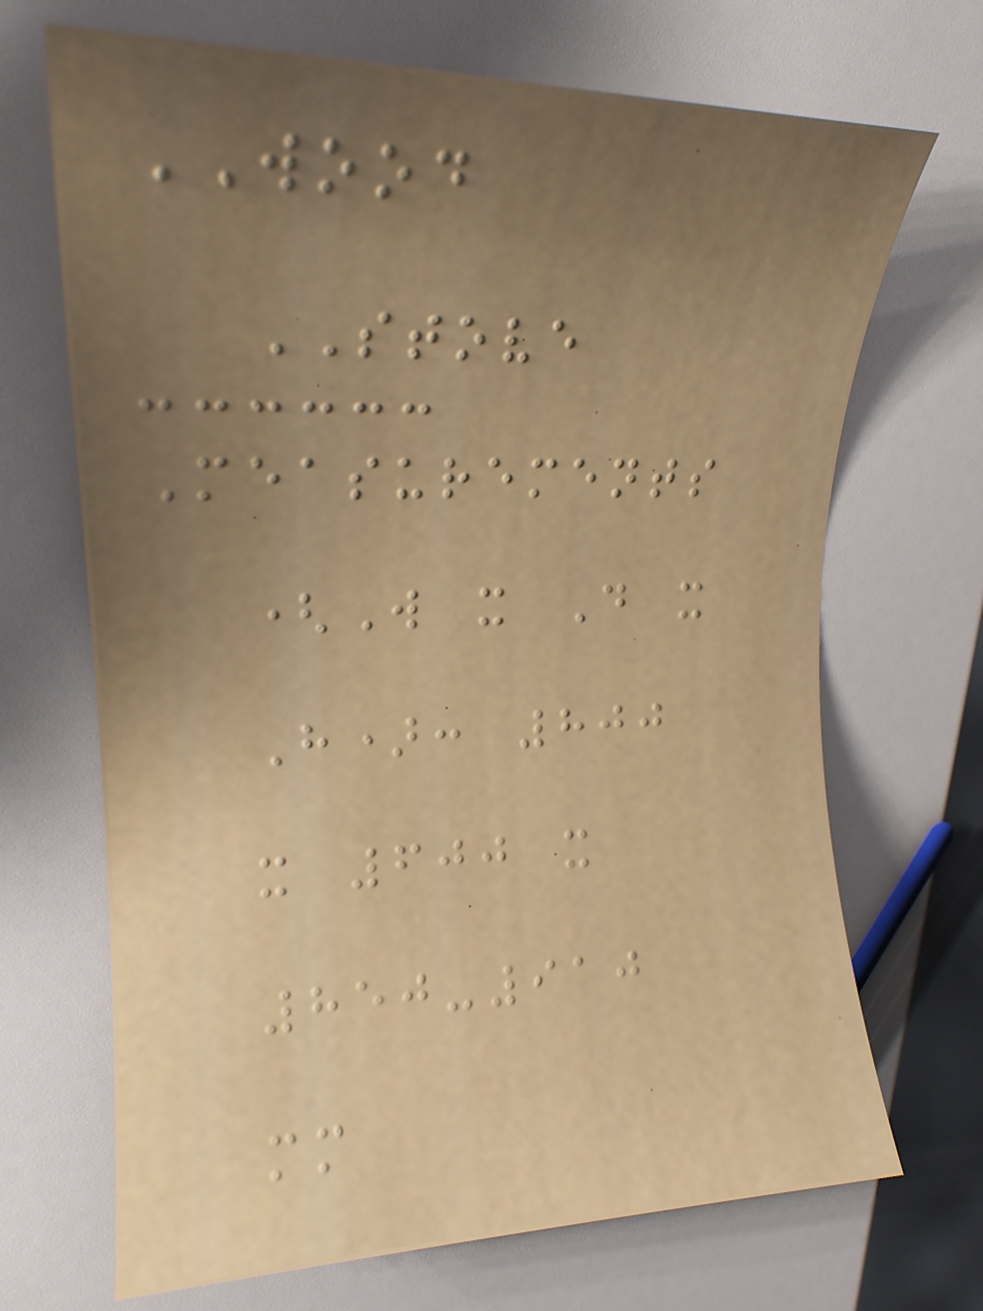WOOD
STOVE
Measurements
(W x D x
H): 800
x 600 x
850-910
mm
